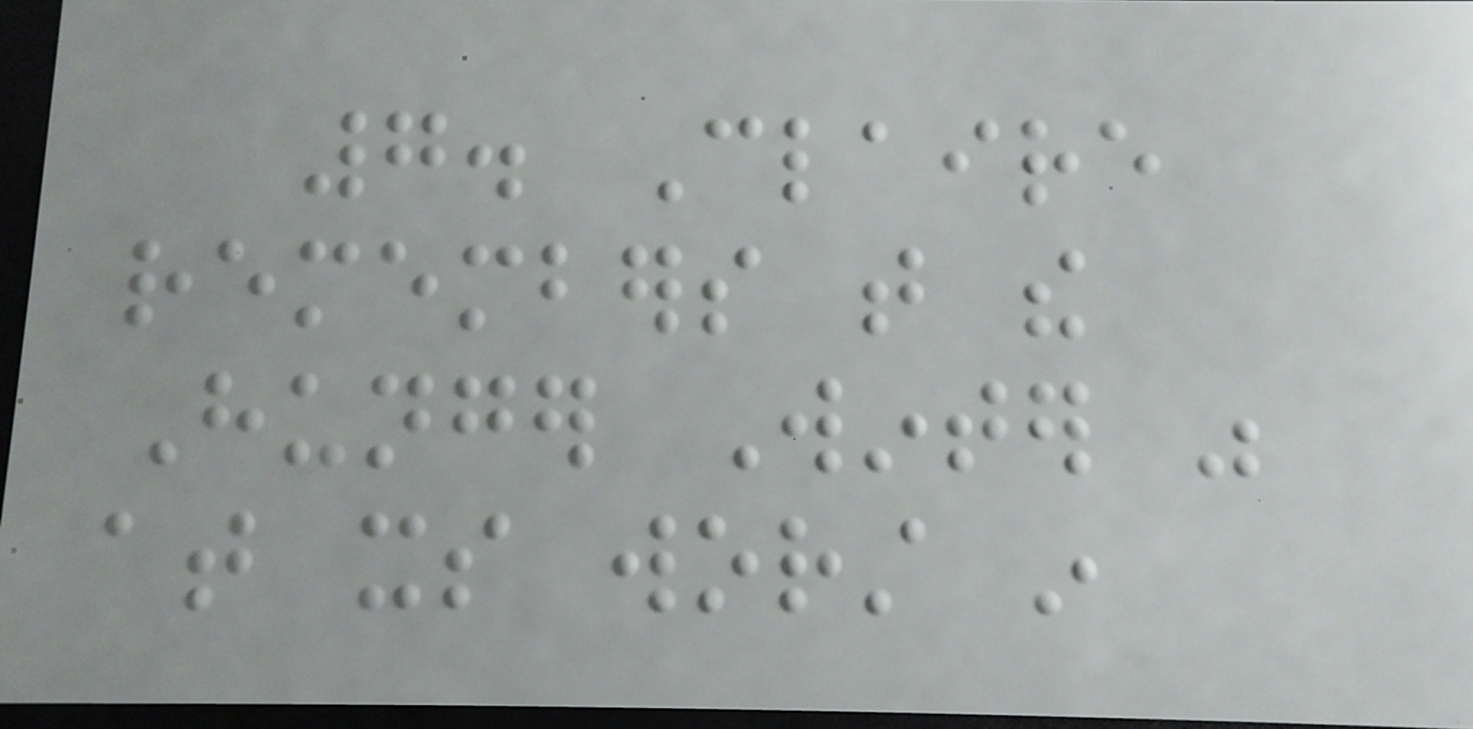7. Claire
remembers that the
Hunger Winter was
at its worst in
